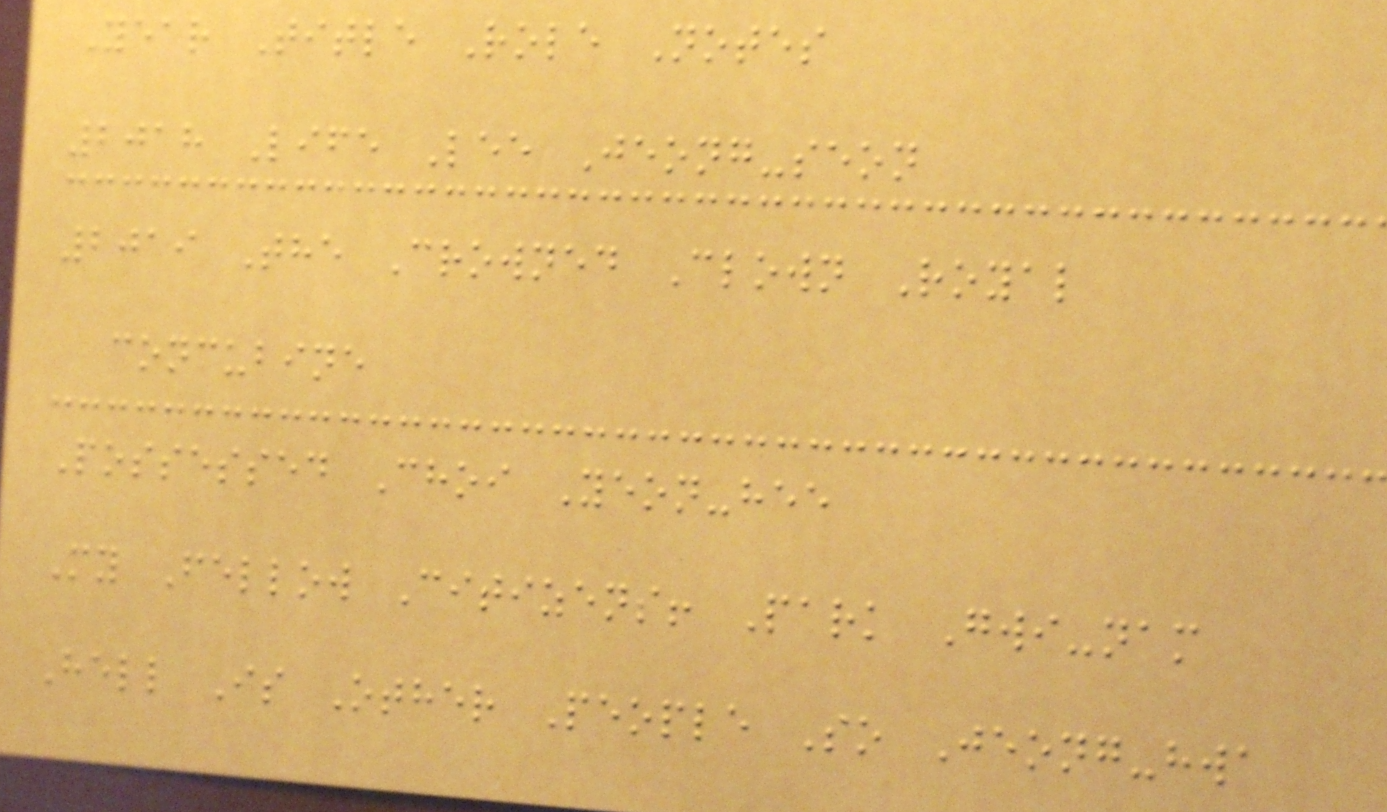Year Title Role Notes
2018 Life Lee Jeong-seon
2019 The Crowned Clown Royal
concubine
Possessed Choi Yeon-hee
My Fellow Citizens! Park Gwi-nam
Hell Is Other People So Jeong-hwa
